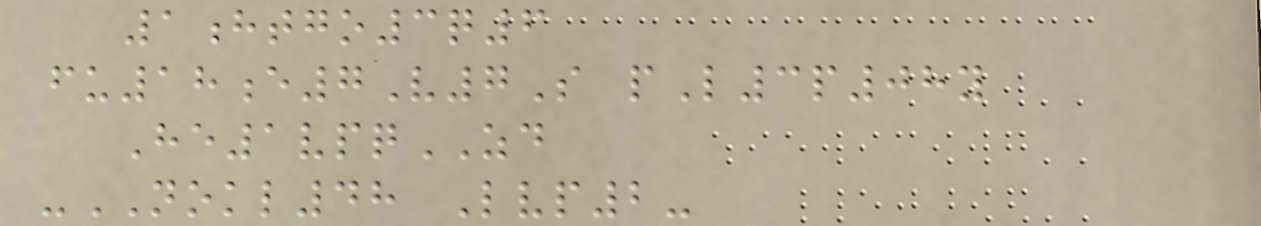1htgo3q6
fu18e7V7S pL3p08y
He1vpqZD
-NOKL48 Lvp2-
